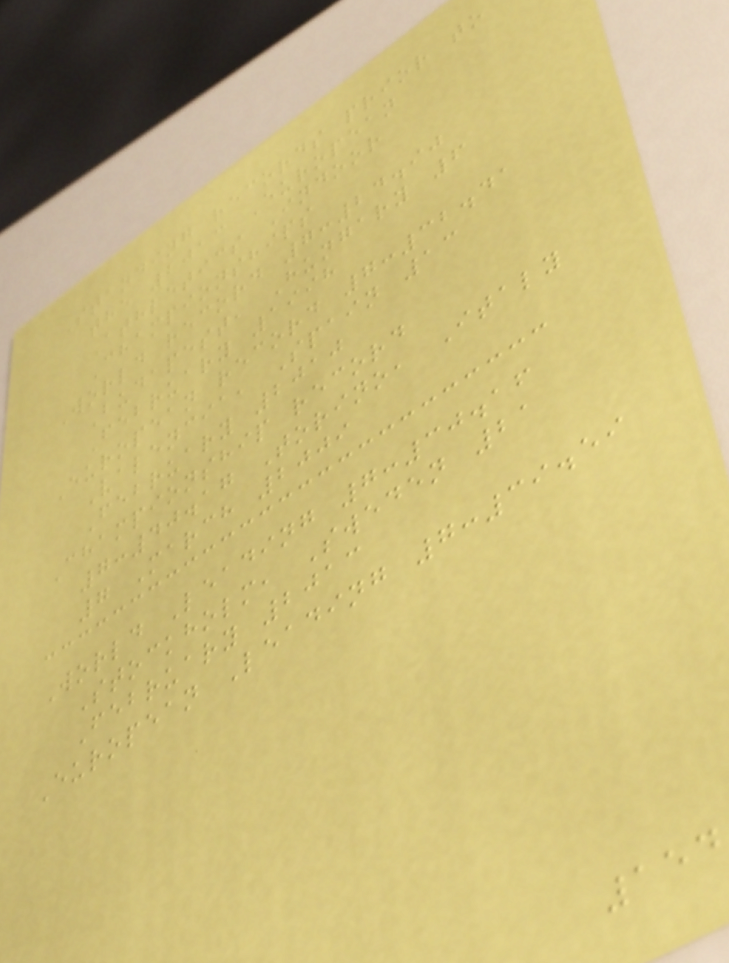Standing records prior to
the 2013 European
Athletics Indoor
Championships
World record 7:24.90
Budapest, Hungary 6
February 1998
European record 7:32.41
Valencia, Spain 13
February 2010
Championship record
7:40.17 Torino, Italy
7 March 2009
World Leading 7:30.16
Stockholm, Sweden 21
February 2013
European Leading 7:39.59
154
